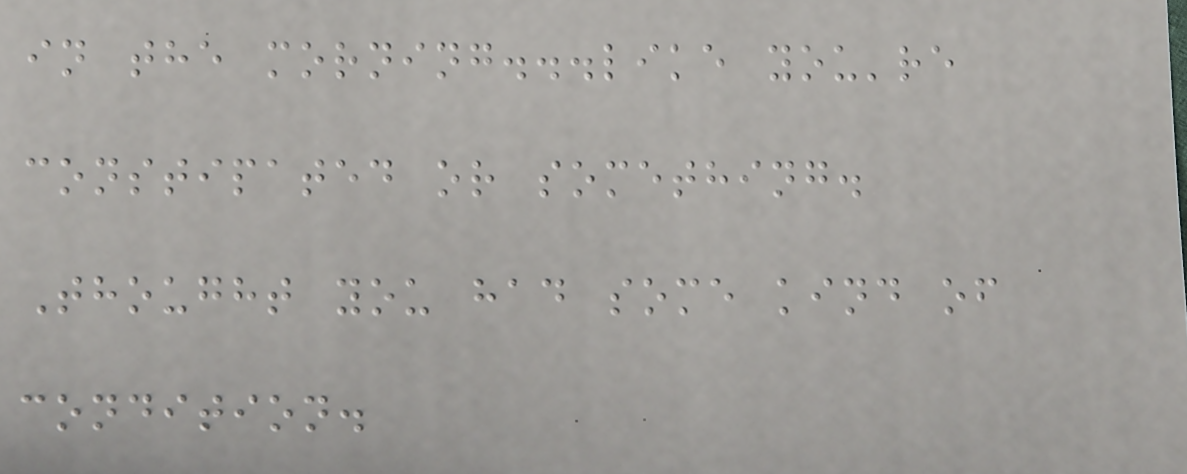in the morning...like you're
constipated or something.
Thought you had some kind of
condition.
